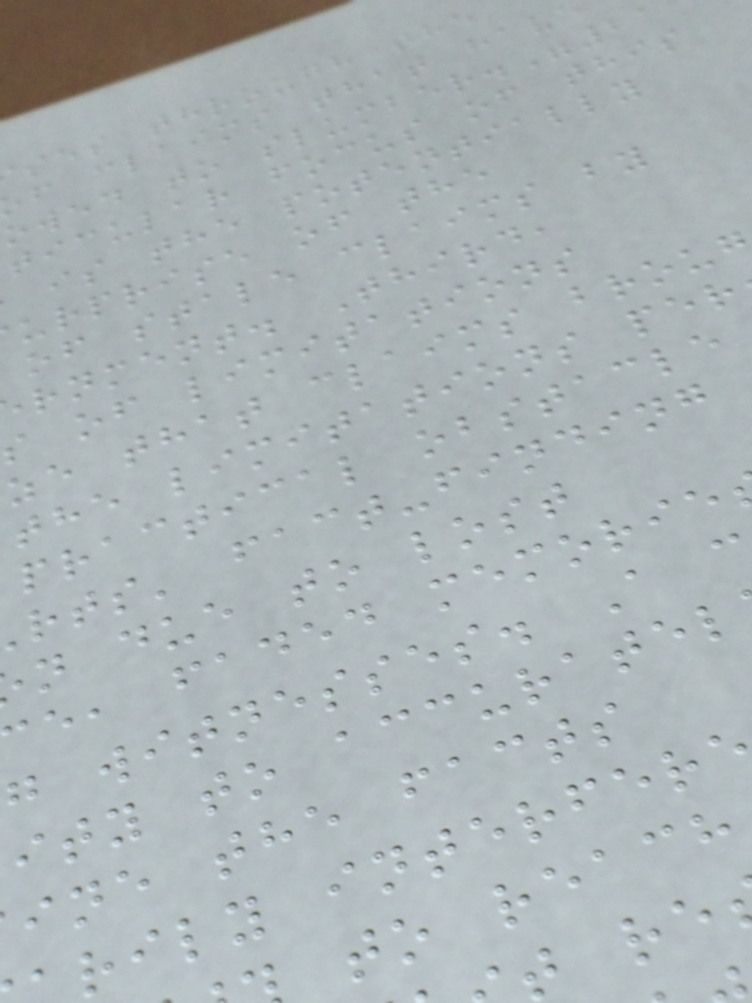ses through the
f claims that hav
owed to slumber."21
ticular focus of this
is the potentially
urprise of the
of stale claims by
rnment. Third,
s of limitations
ze that claims brou
the limitations per
practical obstacle
rts' fact-finding
n due to lost
e, faded memorie
g witnesses. A
ity to accuratel
ine the facts
rily interfer
to reach
